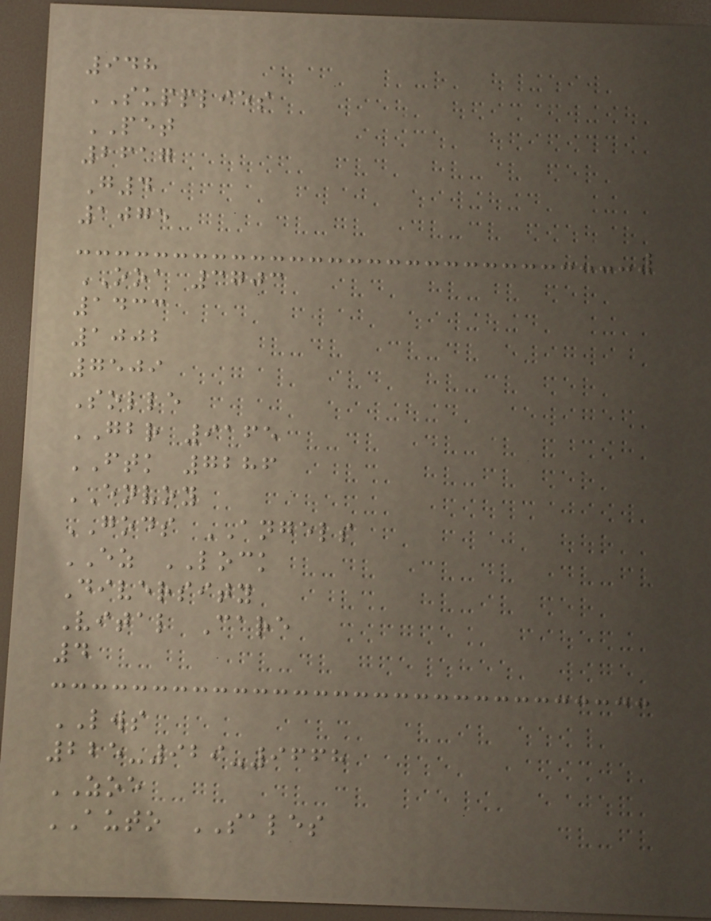948
SUPPLIES
PET
2617
G4
1075
OOA 3703
1433
1002
7509
Solle
GBR 9165
FTK 7286
ENVOY
GODS ANGELS
EZ LOCK
Diversity
Vital Care
4
LWS
225-929-9668
ZOE
AUTO SALES
